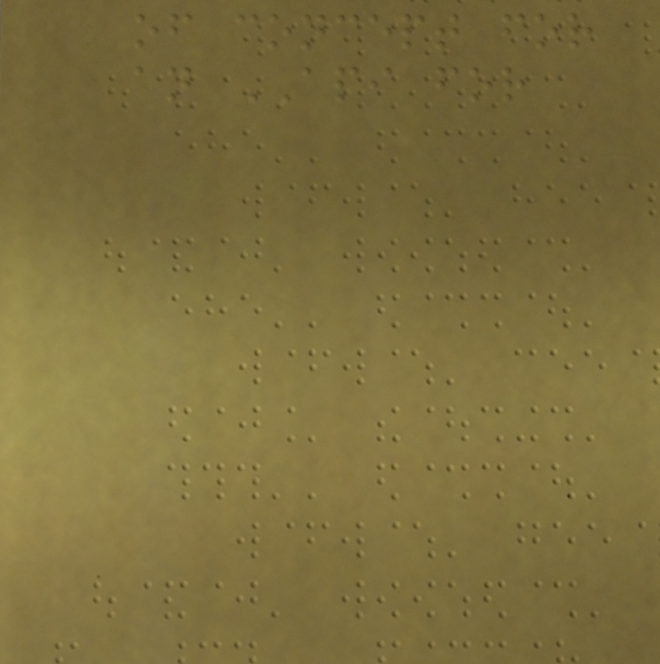of concept for
an API for
